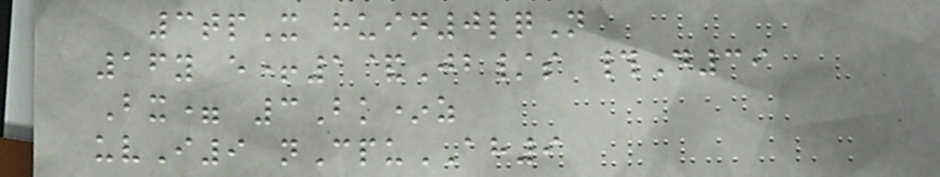3tpX huin0lqN
16y e+1&Jb/s #D39
Bx= 3Bk*z
uvI9 nCpuAH9
